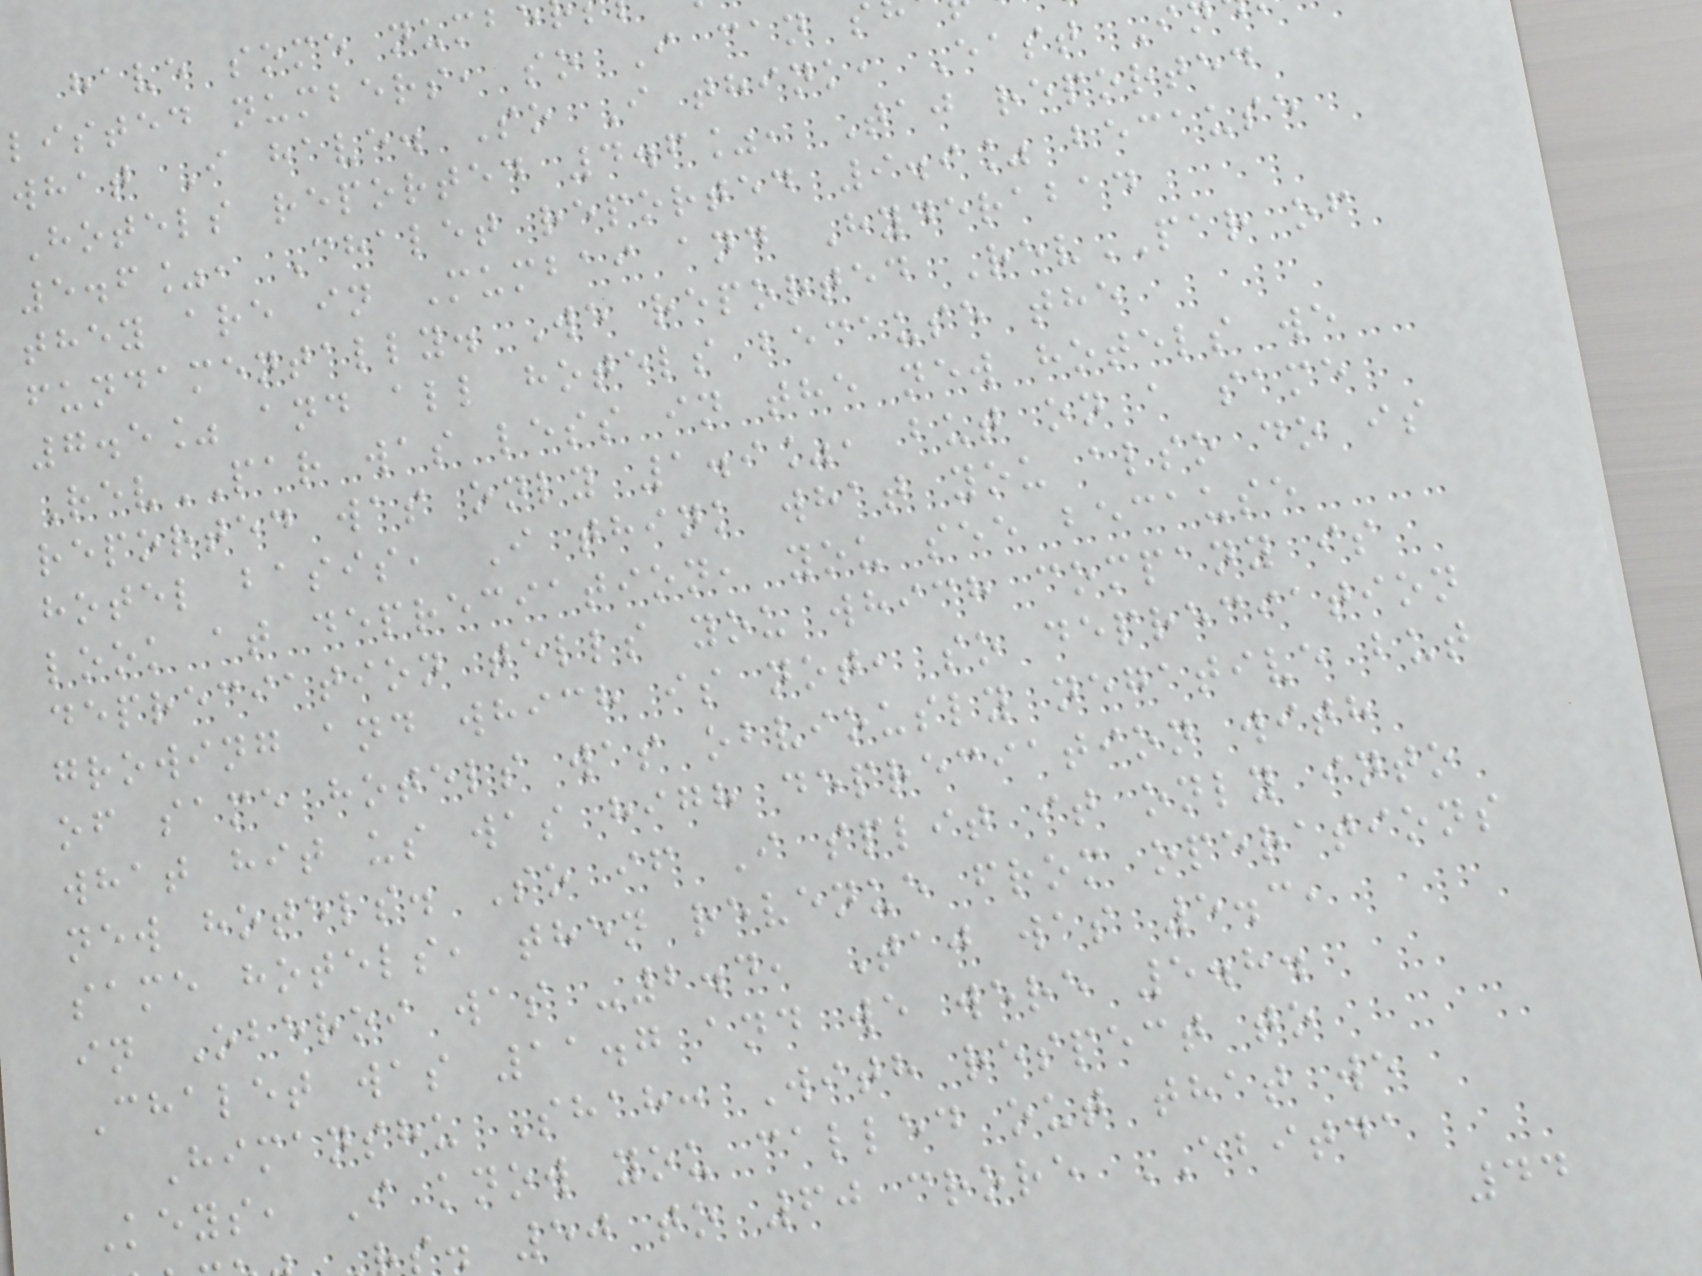have some numb
listed numbers, so I can s
what I have. So I think, East I
Hotels reported 4.6%, Taj reported
5.6%, Chalet reported 9.9% because
they are in Mumbai and Hyderabad
fundamentally. We reported RevPAR of
7.5% and all hotels because the
RevPAR was less in the new hotels we
reported was only 1.9%, but on a same
hotel basis, I think what you also do is
look at depreciation, you see because
depreciation tells you which company is
growing and which is not, so depreciation
of same hotels was obviously negative but
what hit us was high depreciation with
new hotels. So if I split it only into
same hotels, then revenue from operations
in Oberoi was -2.4, Taj was 5.3,
Chalet was 11.7 and we were 5.8.
Himanshu Shah: With respect to
Keys, I know you called out that we
s. 50 to 60 crore EBITDA
44
